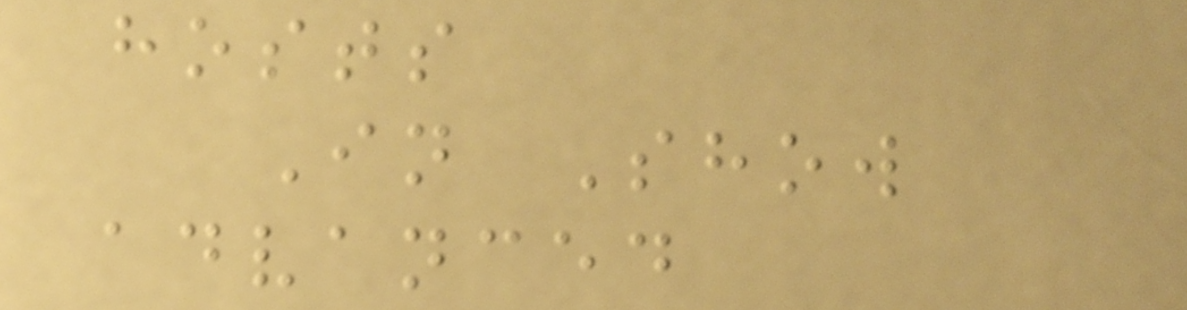hosts
In Show
advanced
